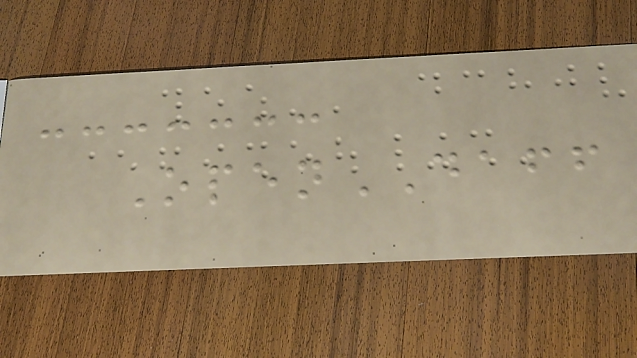OpenDAFF
